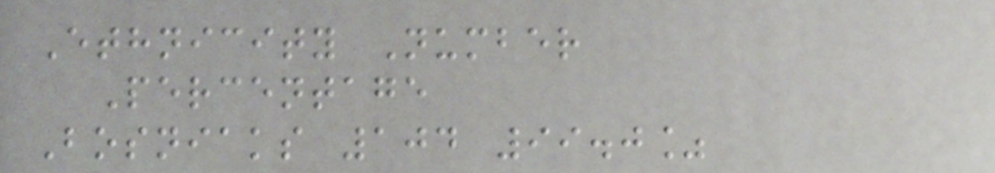Ethnicity Number
Percentage
Bosniaks 104 99.0%
